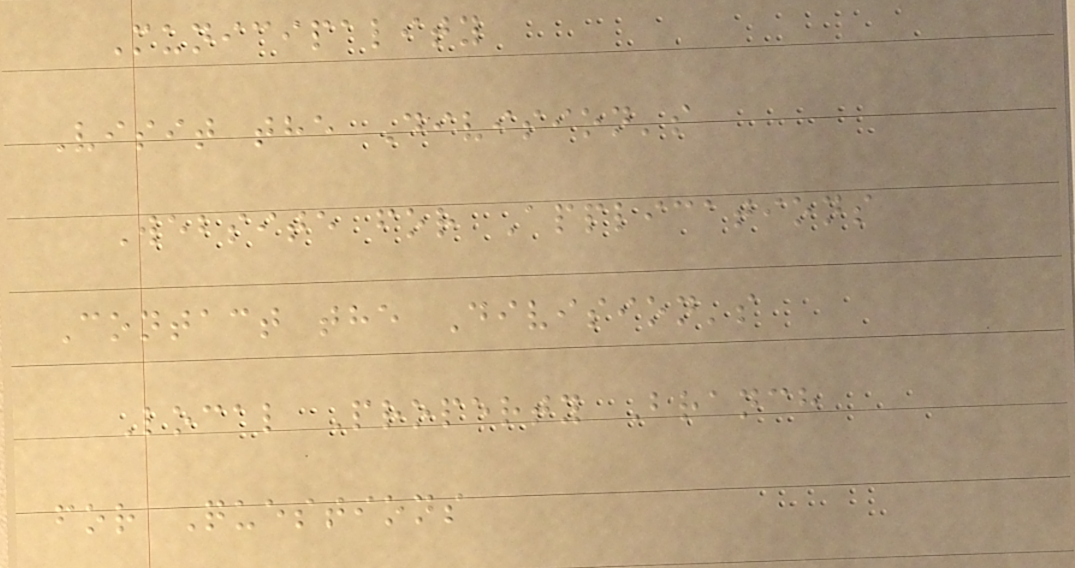Municipality
Visit the Division's
Website for Applications
Contact the Division's
Local Property Branch
for Questions
